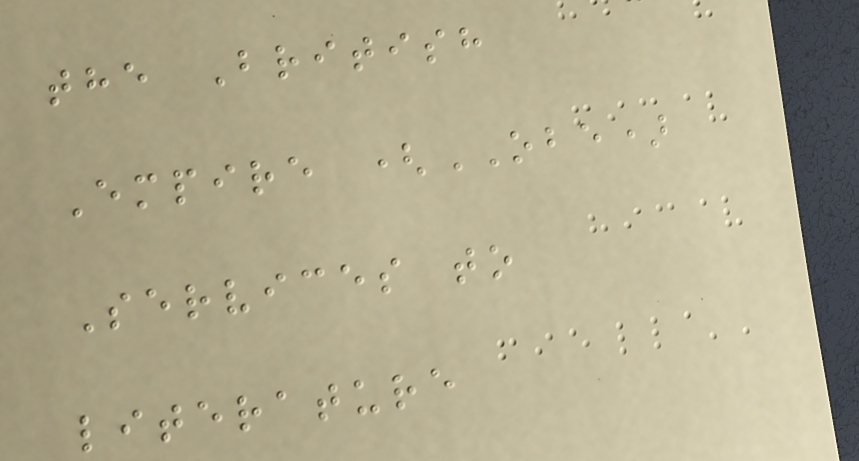the British
Empire (OBE)
Services to
literature
